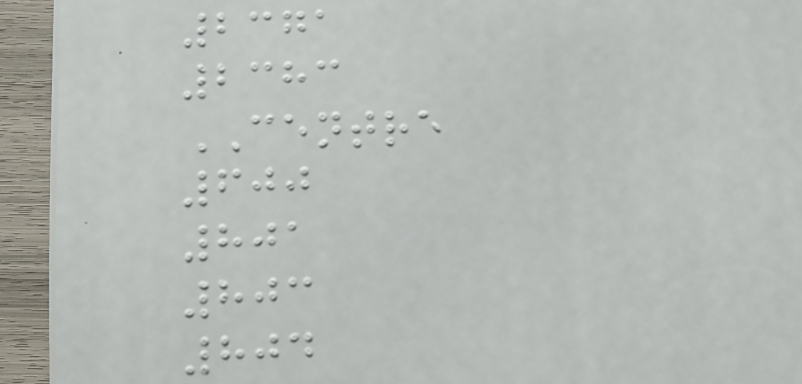2371
2383
CENTRE
600
801
803
804
